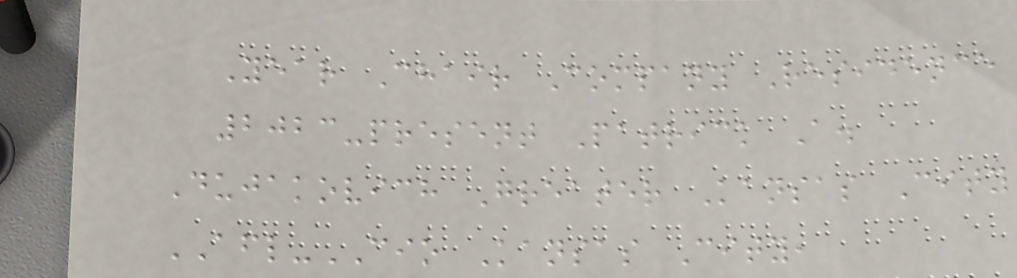Year Chair Company Residence
2023-present Patrick A.
Dujakovich Greater Kansas City
AFL-CIO Kansas City,
